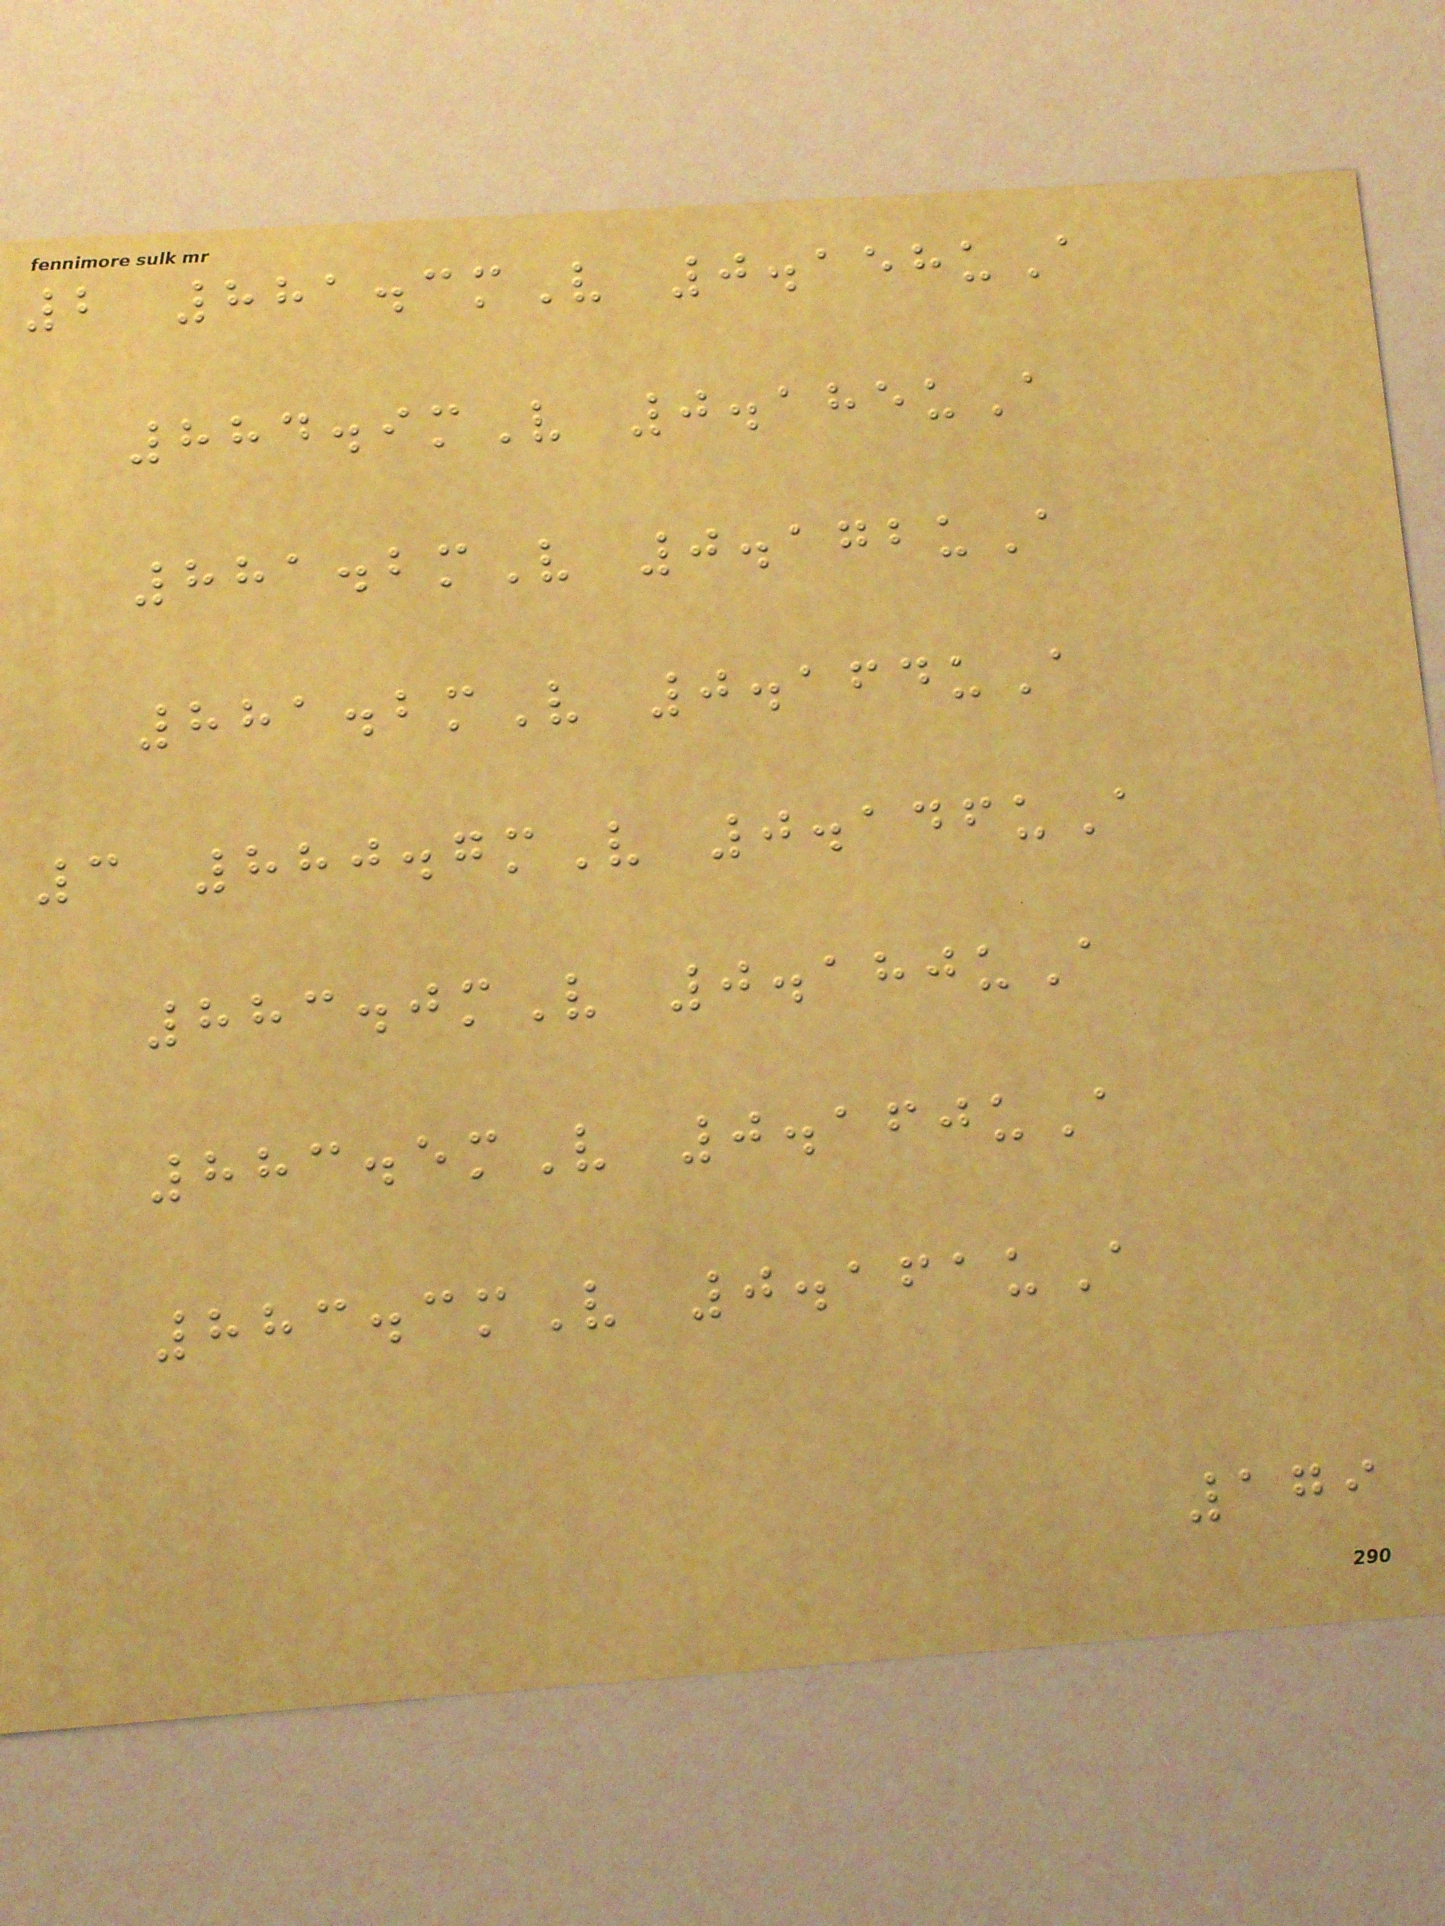2 881.3mV 0.158uA
884.9mV 0.185uA
881.2mV 0.172uA
881.2mV 0.164uA
3 880.7mV 0.146uA
883.0mV 0.180uA
883.5mV 0.160uA
883.3mV 0.161uA
179
